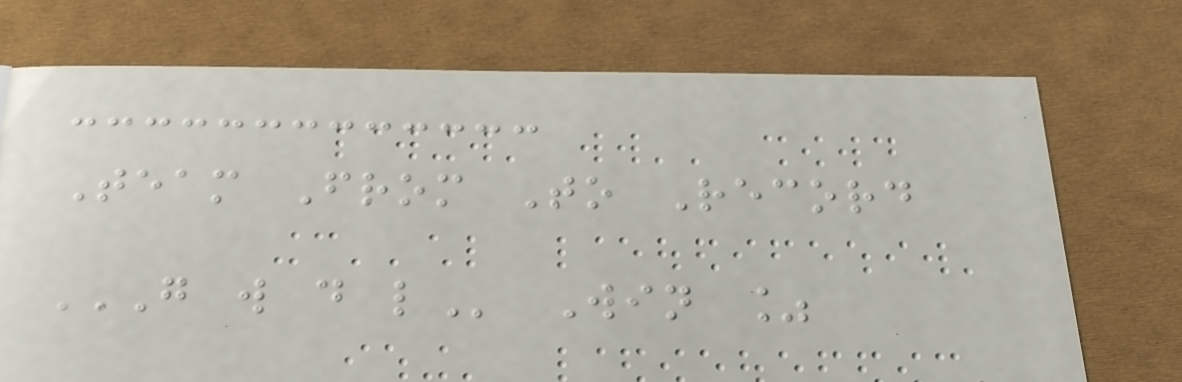Team From To Record
G W D L Win %
